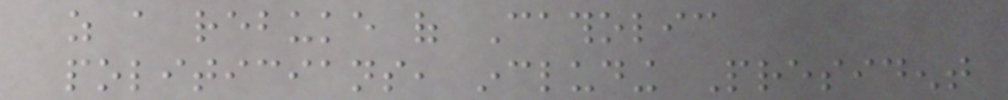as a rebuke of Catholic
politicians, including President
